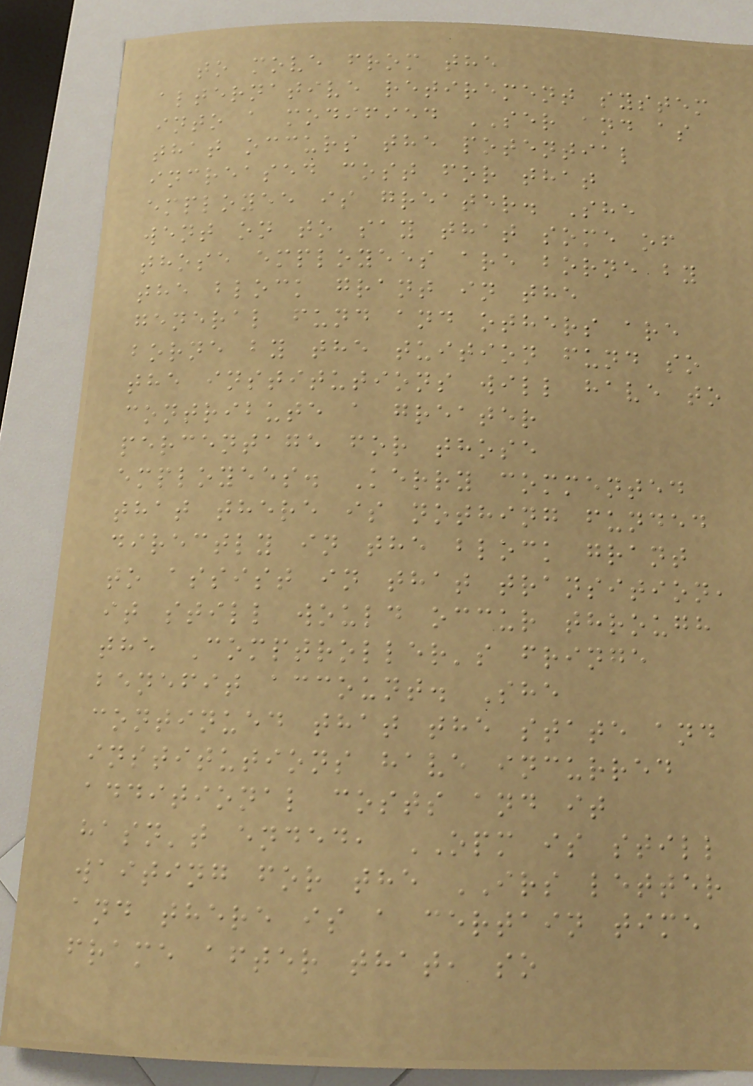to move from the
alternative retirement system
into a modified SER and as
that occurs the potential
increased cost for that
employee is greater. She
went on to say that some of
those employees are borne by
the block grant in the
general fund and others are
borne by the tuition fund so
the institutions will have to
contribute a greater
percentage for those
employees. Kerry commented
that there is nothing funded
directly in the block grant
to assist in that transition,
it still would occur through
the Comptroller's fringe
benefit account. She
continued that the state and
institutions have incurred
additional costs and it
hasn't ended, OPM is still
waiting for the IRS letter
and there is a certain time
frame after that, so
